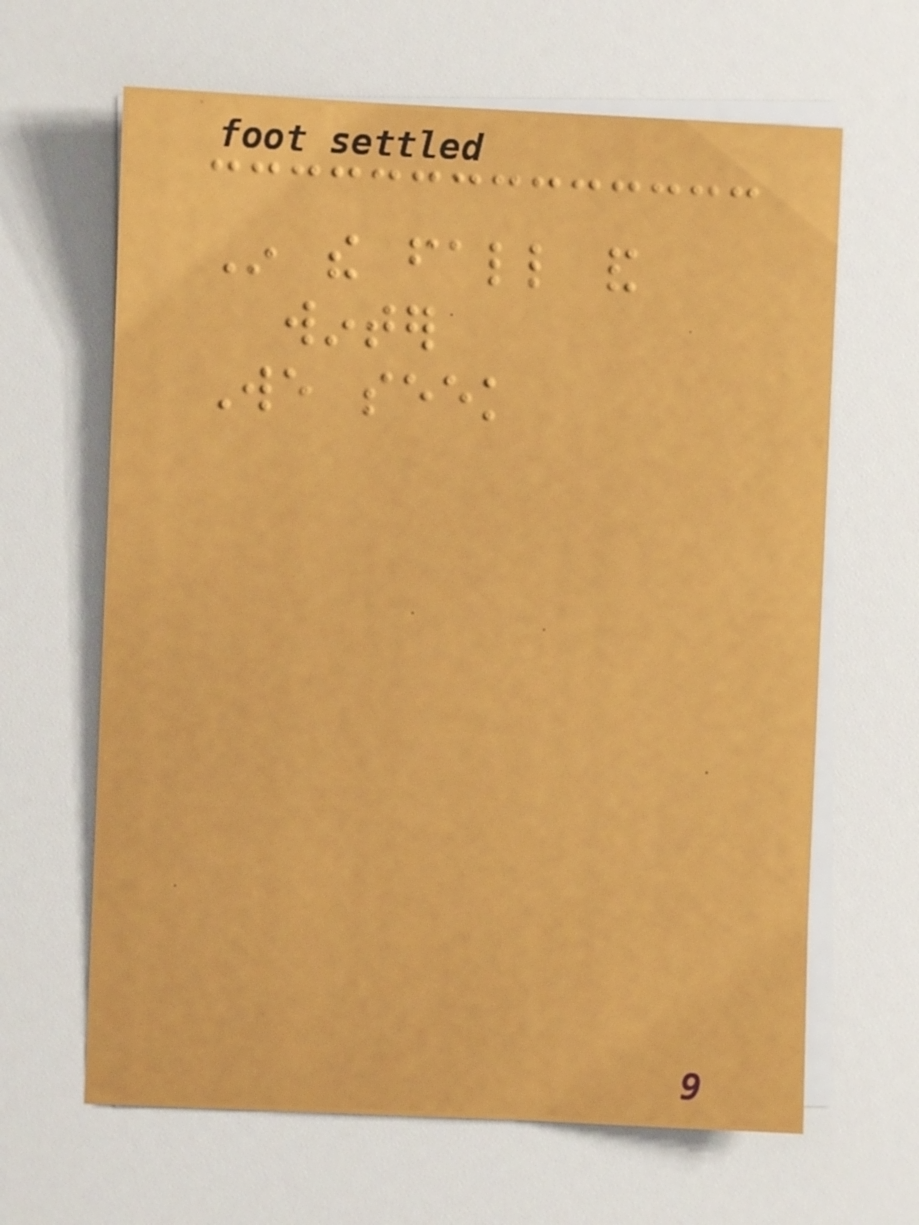In the fall and
winter
We seek
